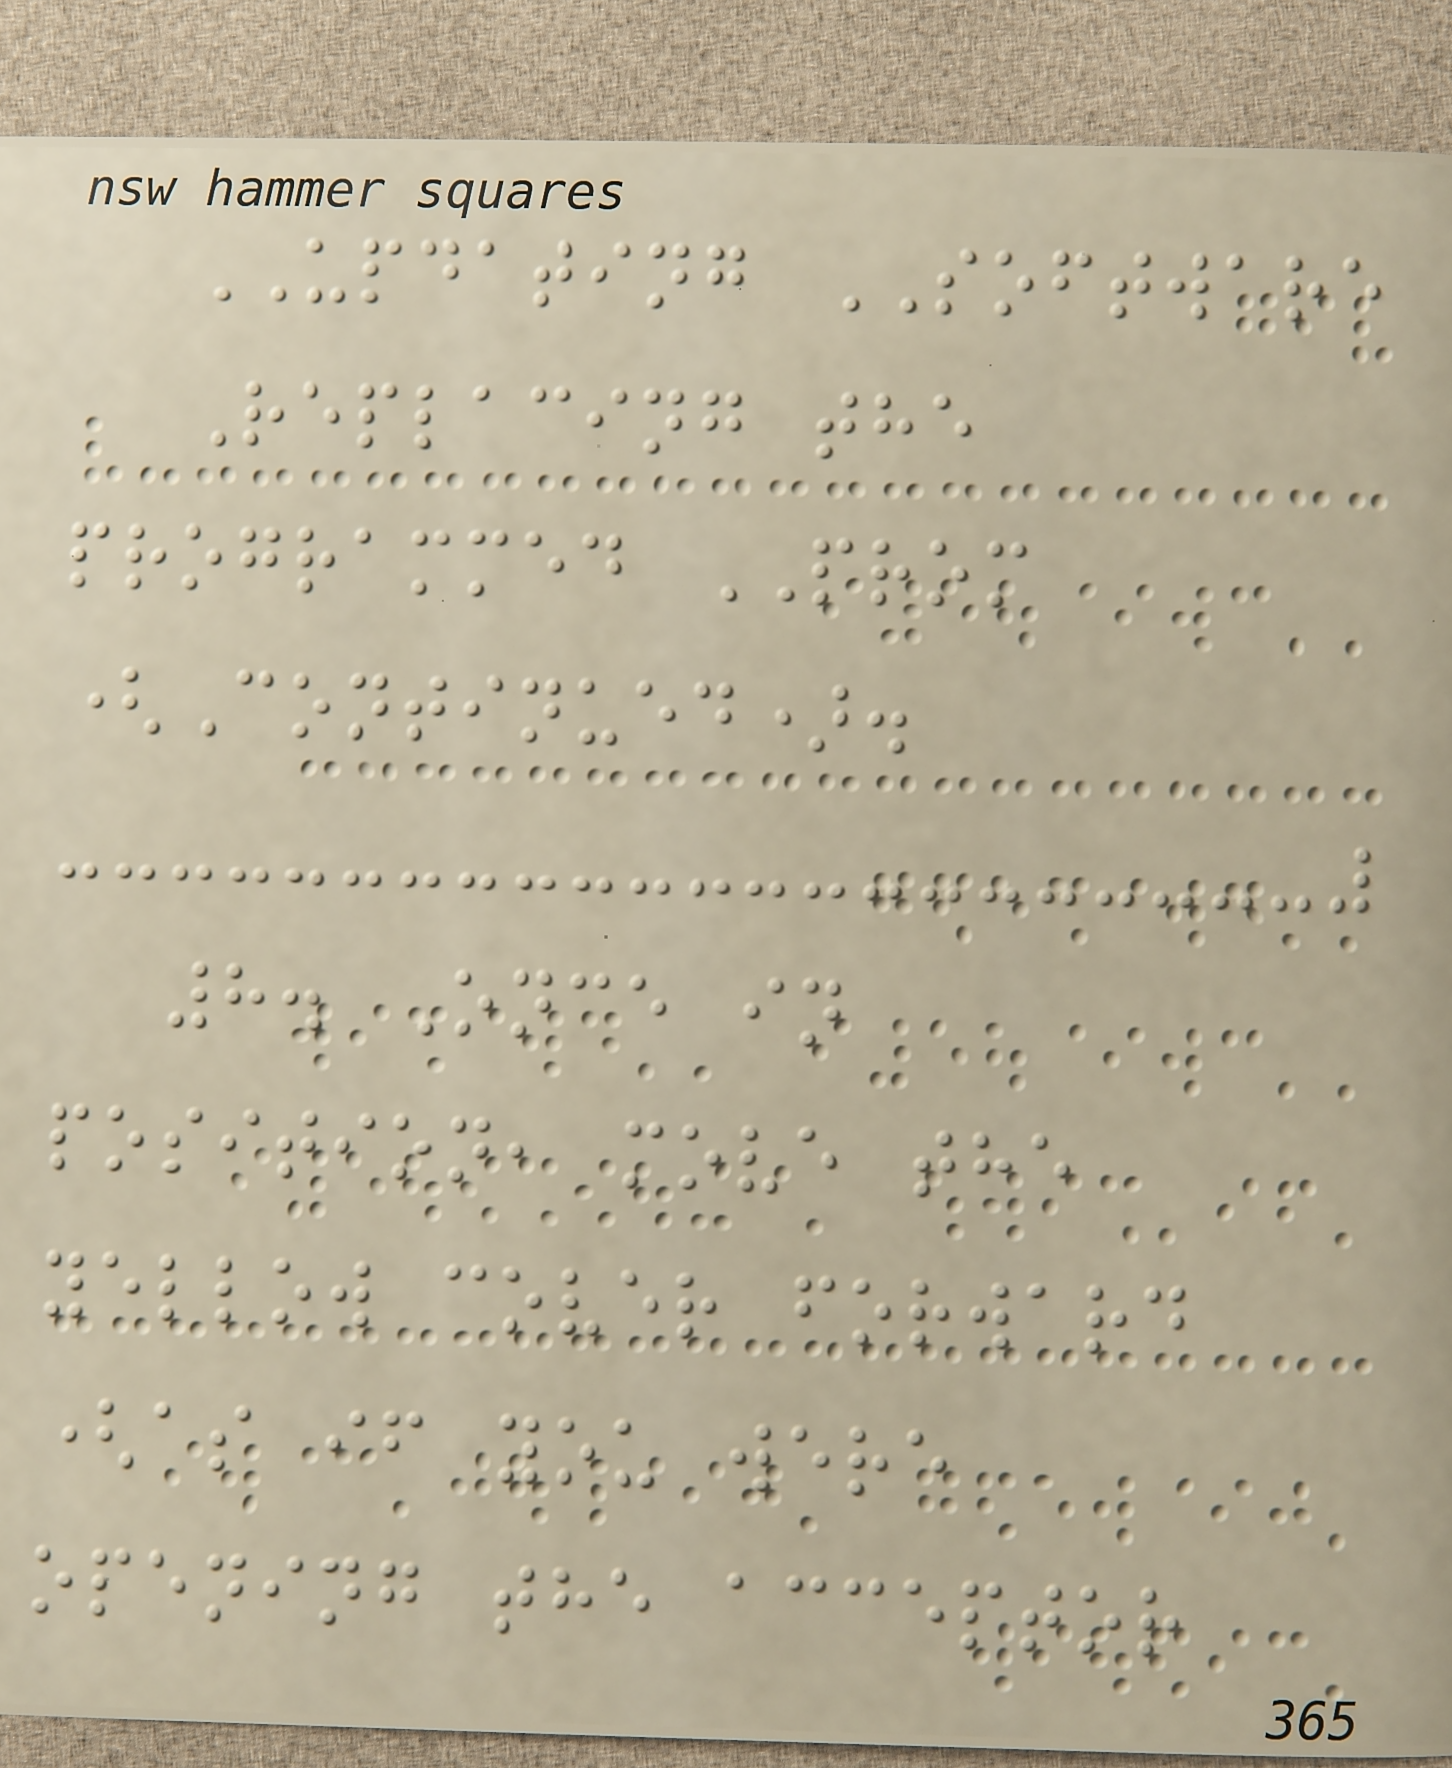UPDATING SOFTWARE
Replacing the
programmed PROM
(Continued).
8. Once in
position, move the
yellow cover forward
(as if you were
opening the acceptor
